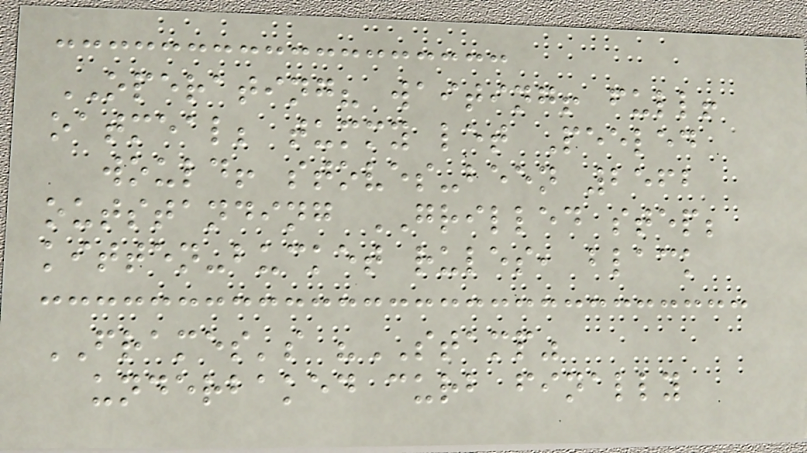OPERATING? waiting! full!
oatmeal; tummy let Peeled
would! stoves-been 2562
outstanding GRILLED step;
kitten-bucket rules, black
FRAMES's "STAMP"
underbaked curb finally
